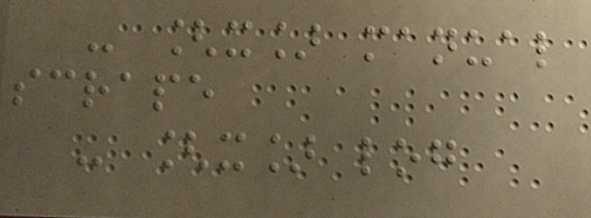- [x] manual
scrape
- [x] log
